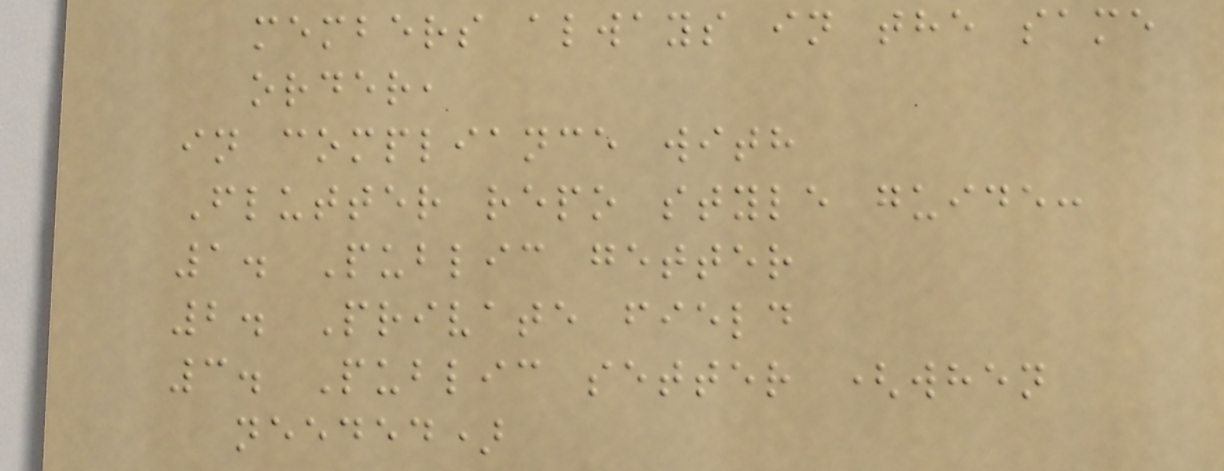members always in the same
order,
in compliance with
Flutter repo style guide:
1. Public getter
2. Private field
3. Public setter (when
needed)
